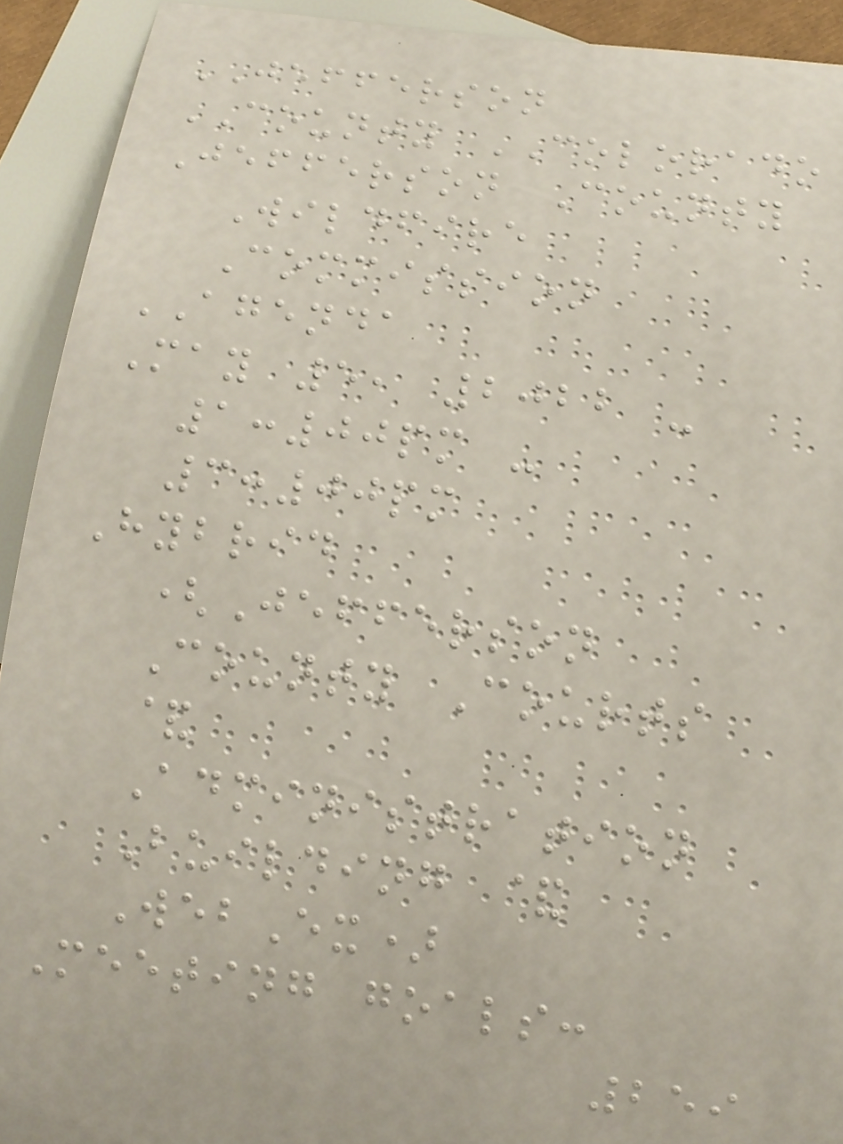JEFFERSON
COUNTY COLORADO
Jefferson County
Wildfire
Commission
AGENDA
May 5, 2022 -
1:00pm -
3:00pm
Hybrid
(Jefferson
County Courts
&
Administration
Building &
WebEx)
Meeting goals:
259
